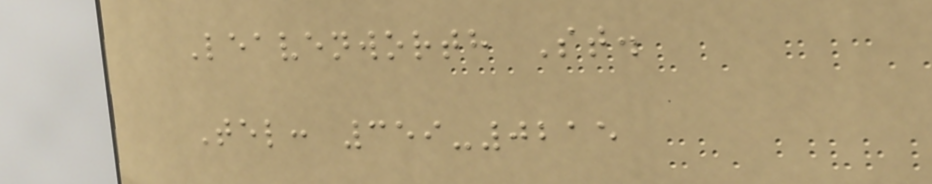Leavenworth St.
Tel: 359-0215
